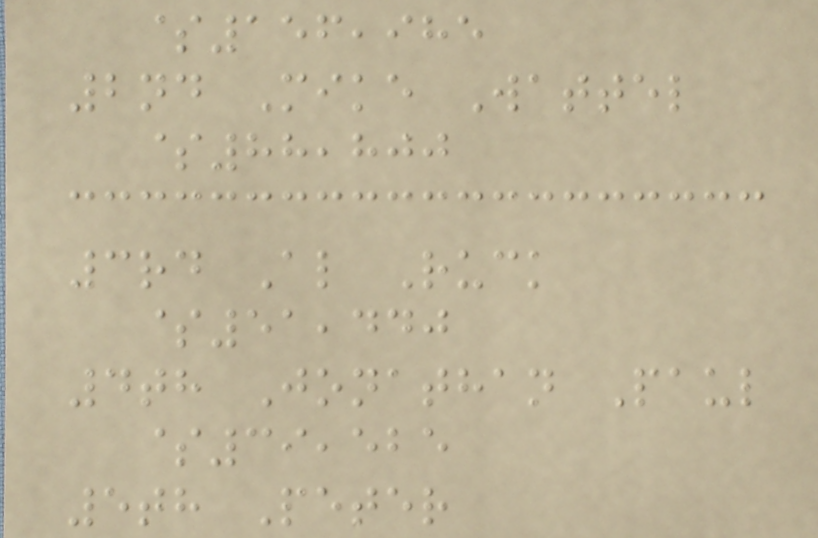$156,985
2nd Mike Wattel
$88,800
3rd Al Ruck
$51,440
4th Jonathan Paul
$39,525
5th Peter
